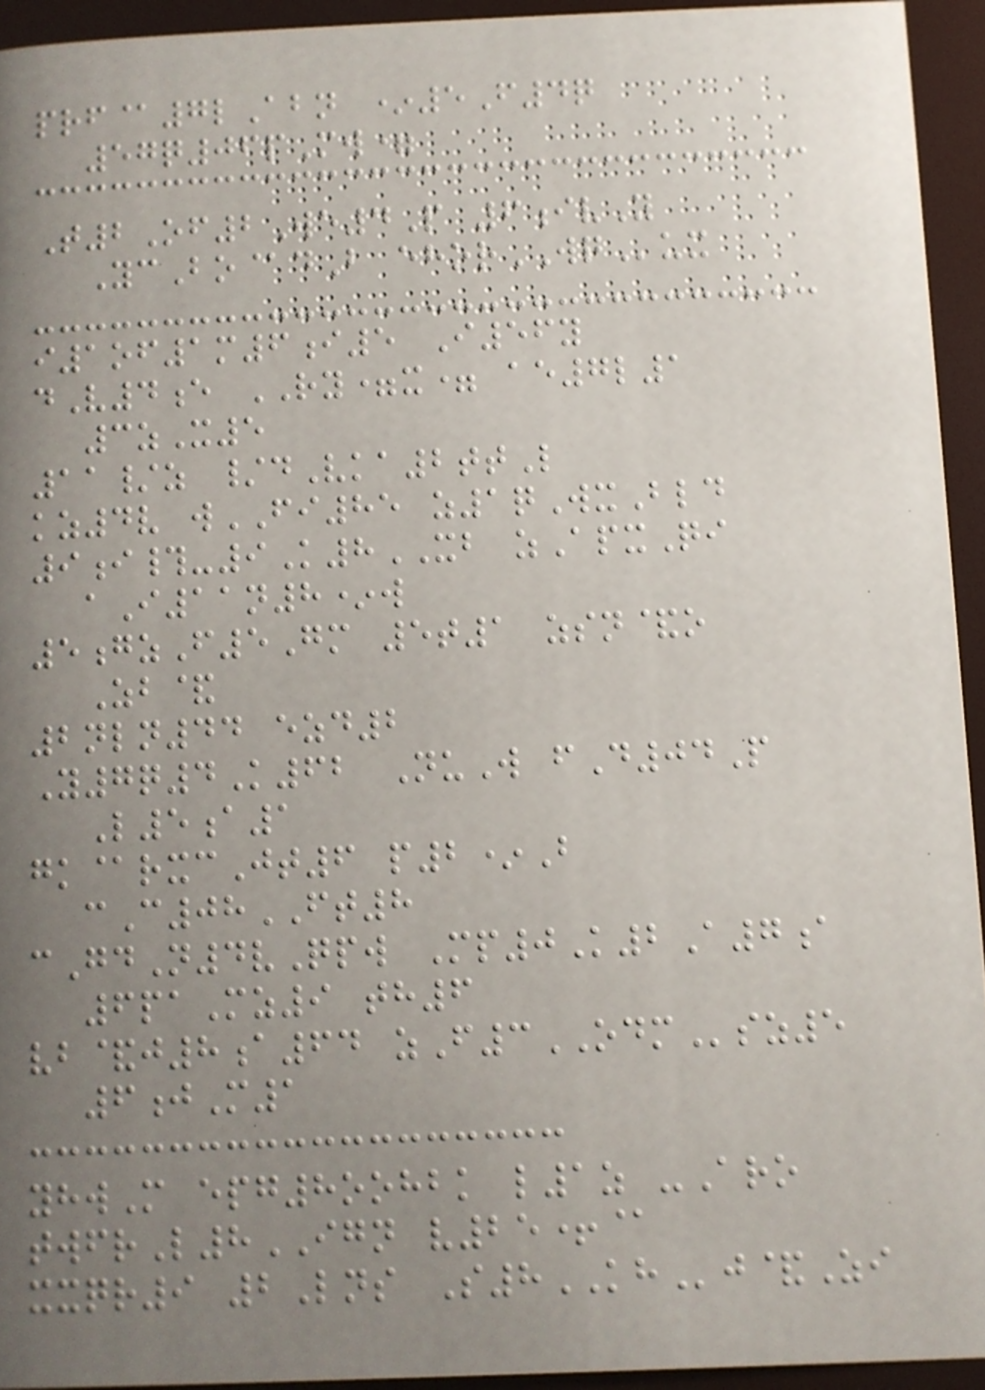prf@7lAbn *5F4q
57q06pMw=
T2Of2We4P 6ivY
YcBo@dB ehorWQux
i1of1m6i5 I56y
dV4e RY=x= ae7l1
3zX5
11/z /dVka2ttL
kz4v wFI85 z1qWxBld
9i#-9K8XB zApxQi
aI11n8*w
5gzF5Gm 5t1 zsn&o
Zb&
2nln44 ezd2
Y7q4K62 NuW fD04P
L5a1
gk@rxcJt6 p2*B
cC08FT8
cGdN4vQpw Mp0K2A7a
6paMz9 th6
vb&j8a64 zF3ODMsz5
6jM1
yhwM epg8oohbk l1z -Aro
twfrL8IGN v25+@
xxqr9 2Lns S8KHj&Zi
